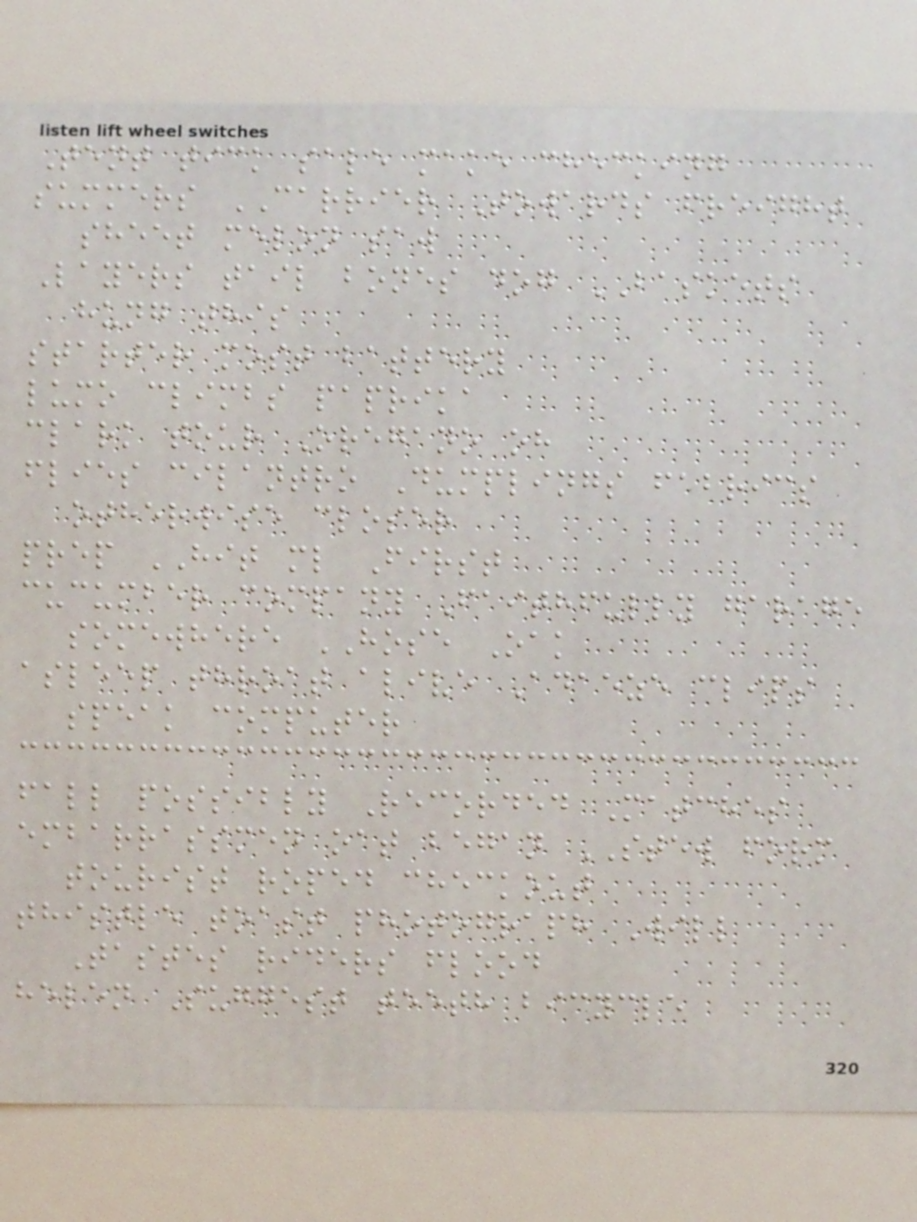Tent tick sale make checking
summers CARRIER Towards freight
sheet melon saw
Layers tail bones dog BASKETS
hung this
starter most battery
lumo climbs paprika
clark tour Oregano oh
flies cilantro Dumplings fabrics
otherwise closer
prep HIT ml First
cucumber company Faithfully garage
somewhere HOSE Oak
asleep throat alive Adaeze clips
speak computer
fall possibly Recorded Matches
embarrassmen oat began STEW form
tourist roped checkout
thistle toast photograph Will
Tastes riders flood
helen Suggest teeth bicycle
